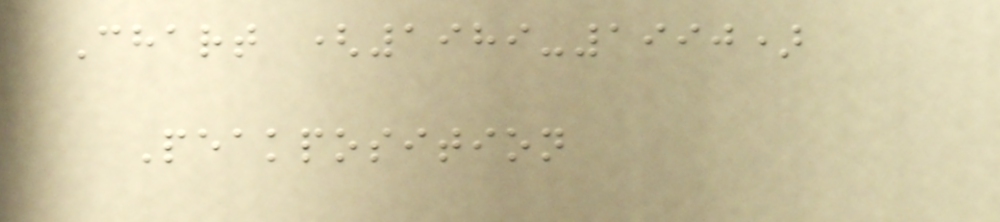Chart (1989-1990)
Peakposition
